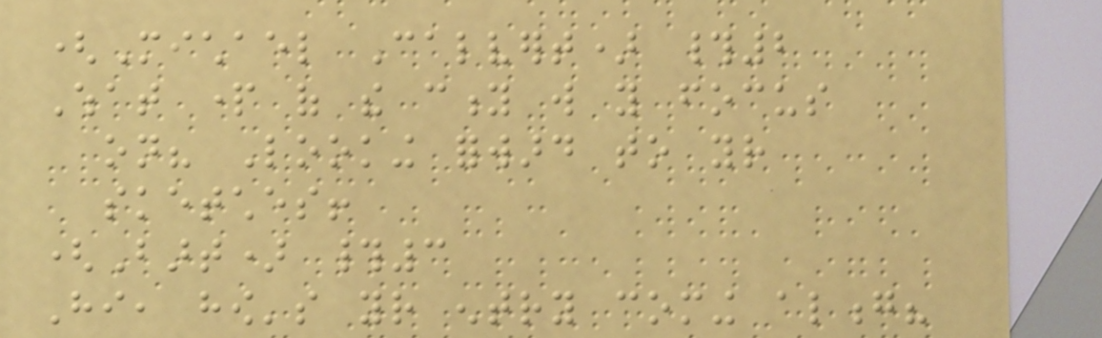(Michael Calvert) #2
What part of the city will you focus
on? Looking forward to your
sketches!
(Bart) #3
Hi, how's your entry coming along?
